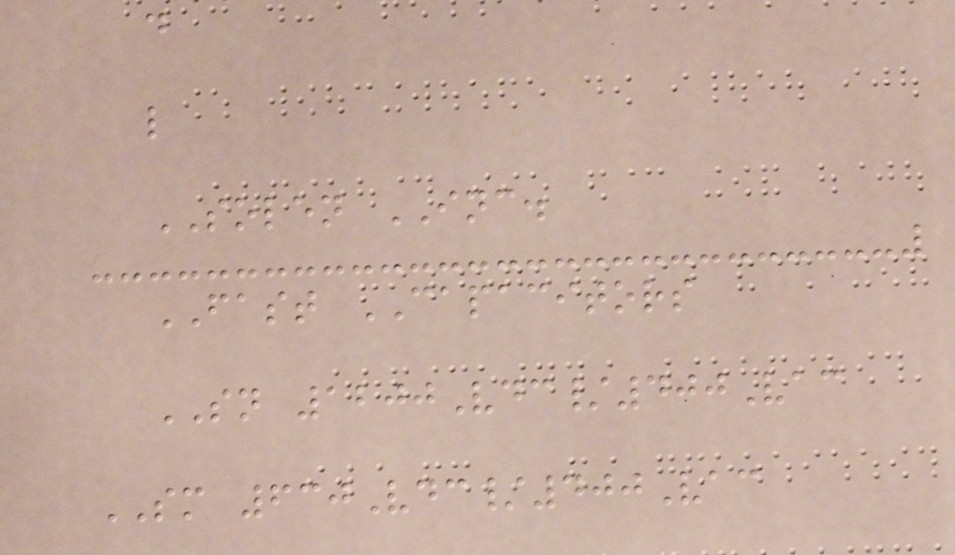d
l
SOLEN INC.
FAST CAPACITORS
SN 1200Vdc/400Vac
SM 630Vdc/400Vac
